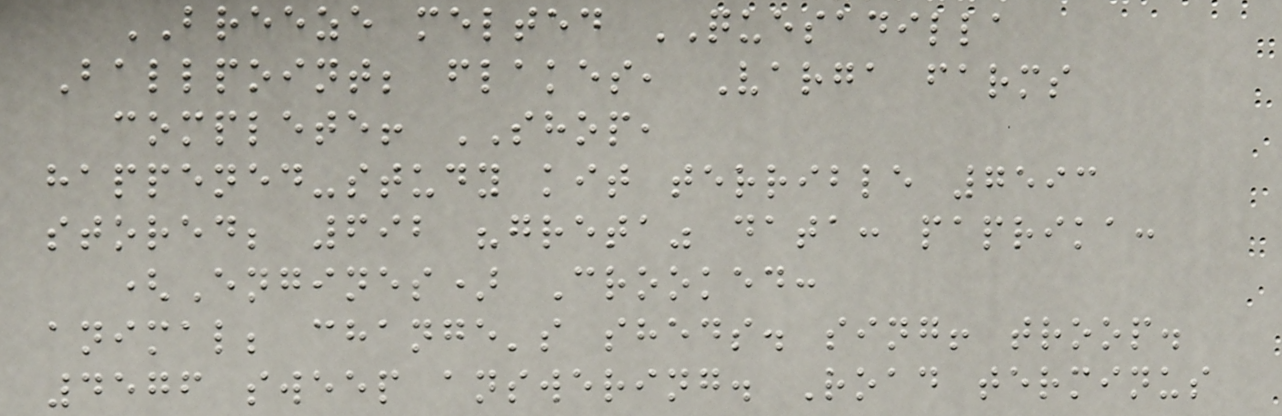BREEZE melted QUESADILLA
Ballpoint; flakes, Varga farms
complete! SHOP,
happened-study kit terrible 7593
stored; 692 "greta" data: paprika:
(Engines) Crooked:
animal; change's sheds. sing! troop.
4576 sweep answering. Road terminus
